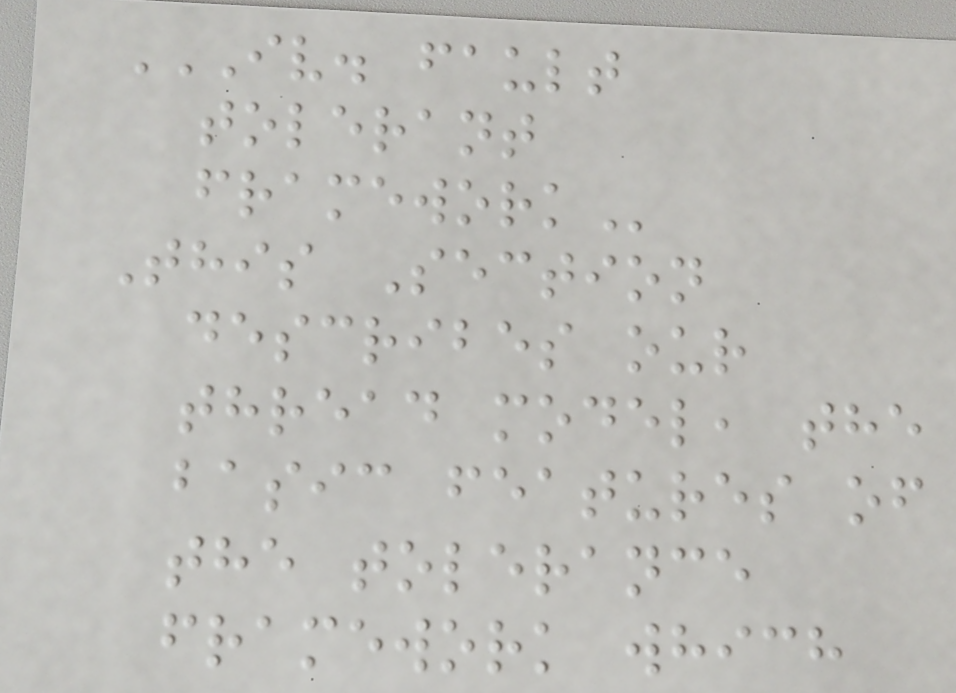IV. FAULT
TOLERANT
FRAMEWORK
This Section
describes our
thread model, the
basic features of
the tolerance
framework which
